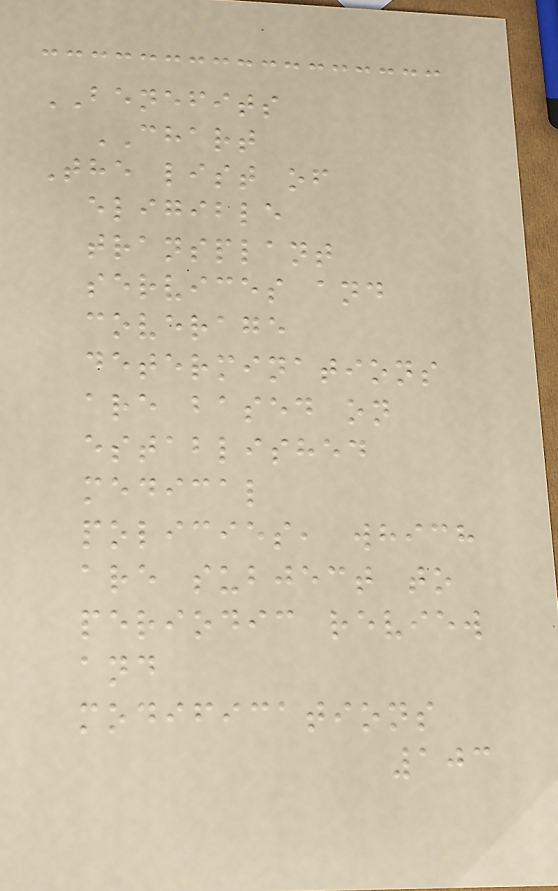BENEFITS
CHART
The list of
eligible
transplant
services and
coverage
determinations
are based on
established
medical
policies, which
are subject to
periodic review
and
modifications
103
